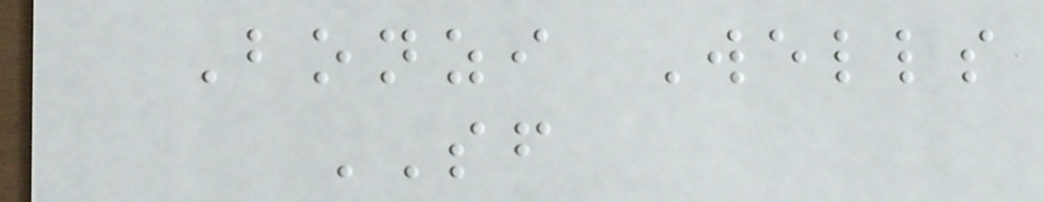Bonzi Wells
SF
